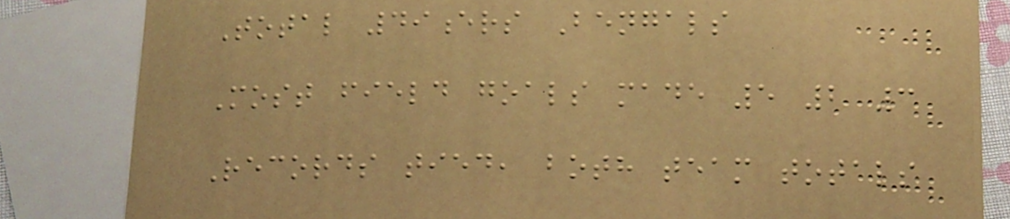Total 49ers Bengals
Most field goals made 5 2 3
Records tied, both team totals
